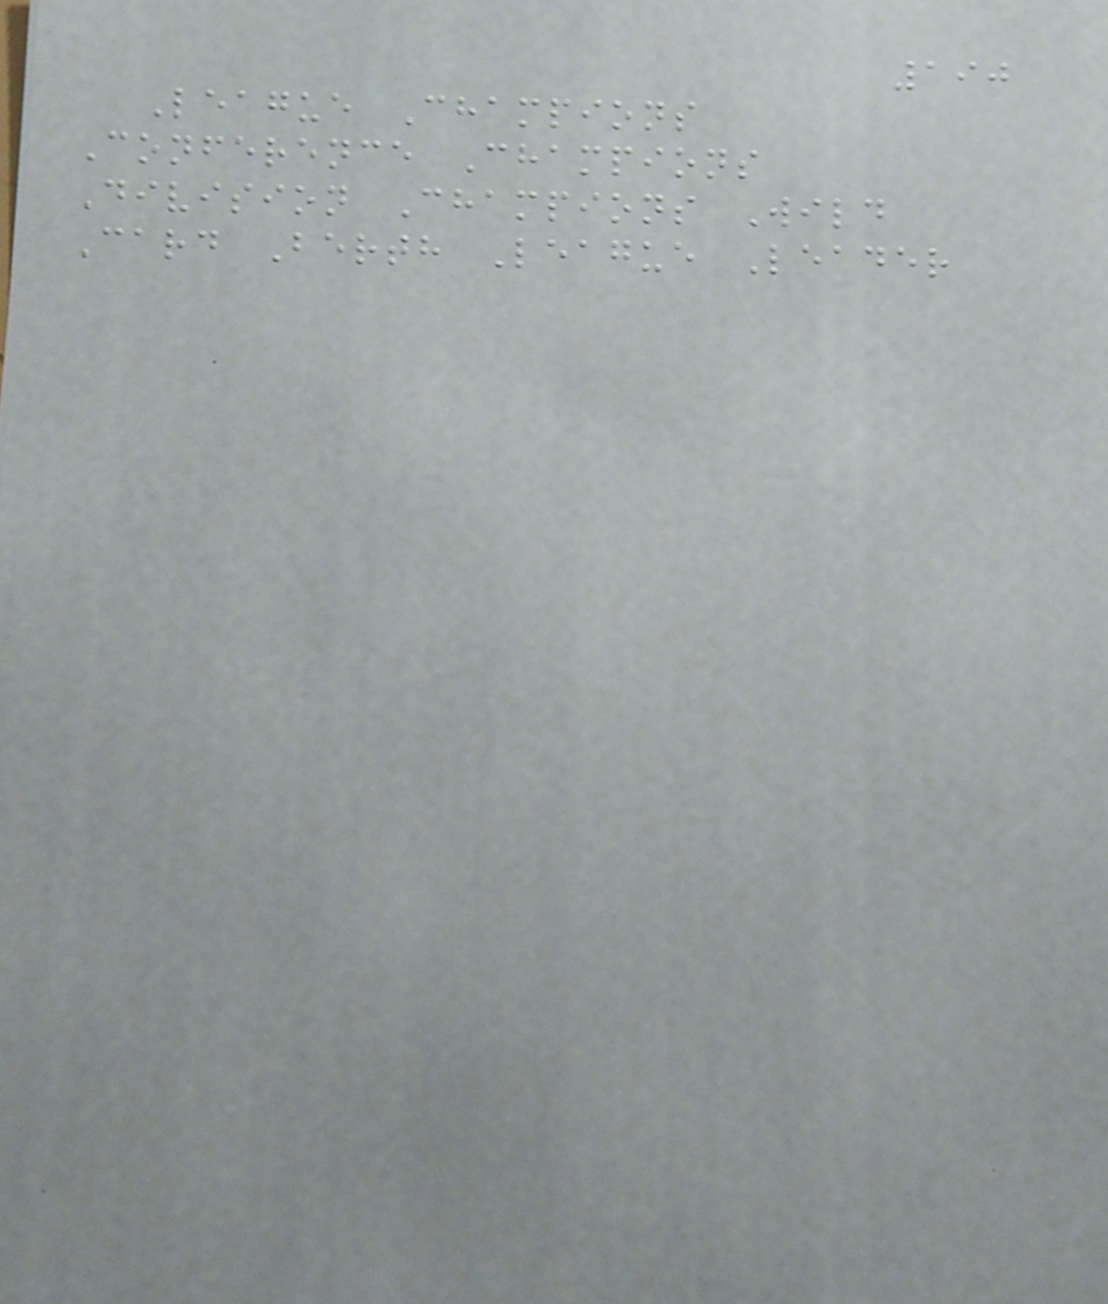190
League Champions
Conference Champions
Division Champions Wild
Card Berth League Leader
